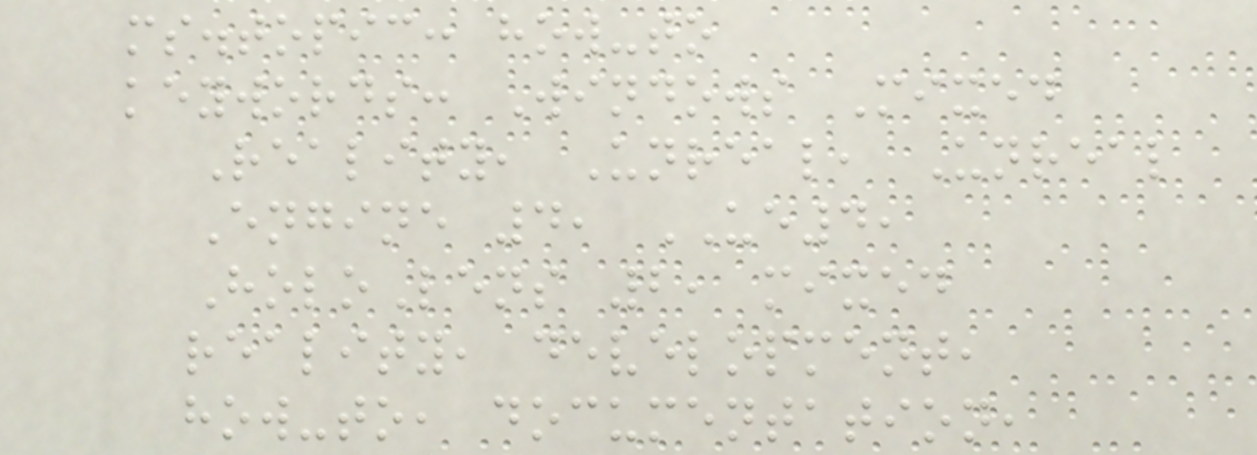ms.topic: how-to
keywords: Windows Mixed
Reality, Unreal, Unreal
Engine 4, UE4,
HoloLens 2, mixed
reality, development,
how-to, documentation,
